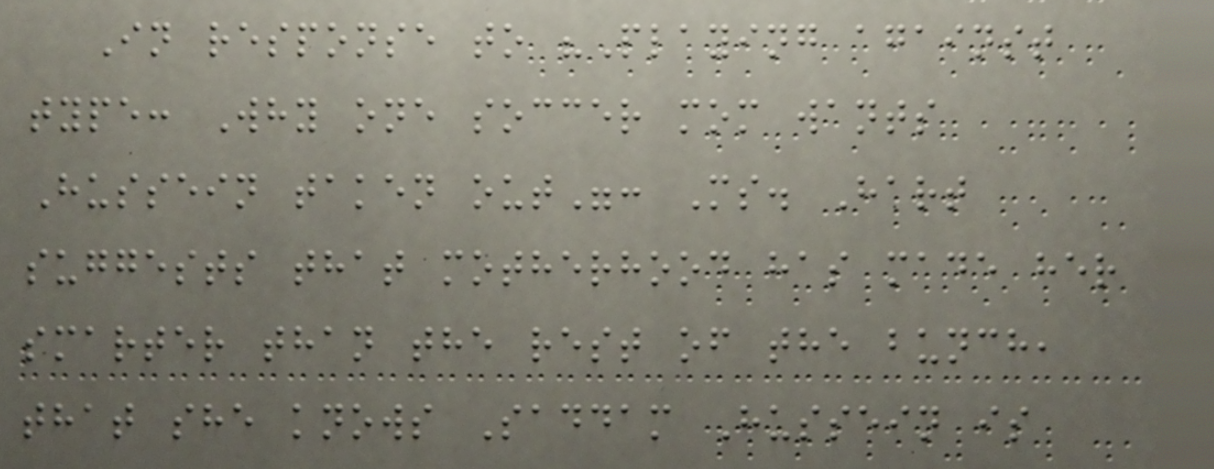In response to "Playing against
type: Why one soccer mom wants
Hussein taken out": Ms. Hart
suggests that motherhood has made her
smarter than the rest of the bunch,
that she knows Saddam Hussein is
